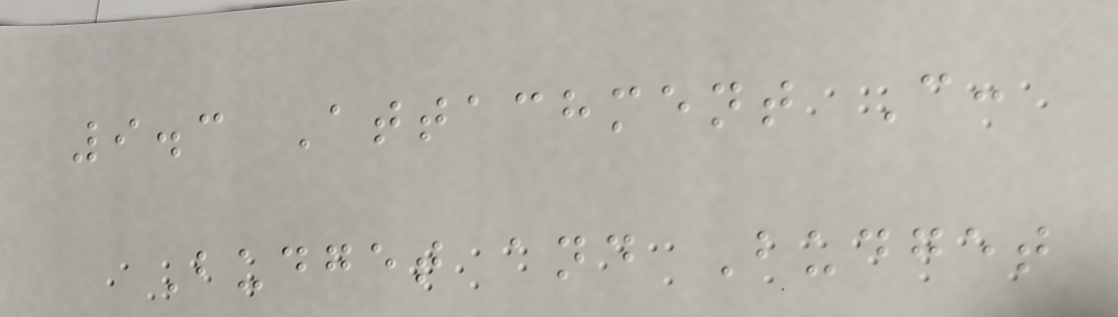9.3 Attachment C:
Budget and Budget
